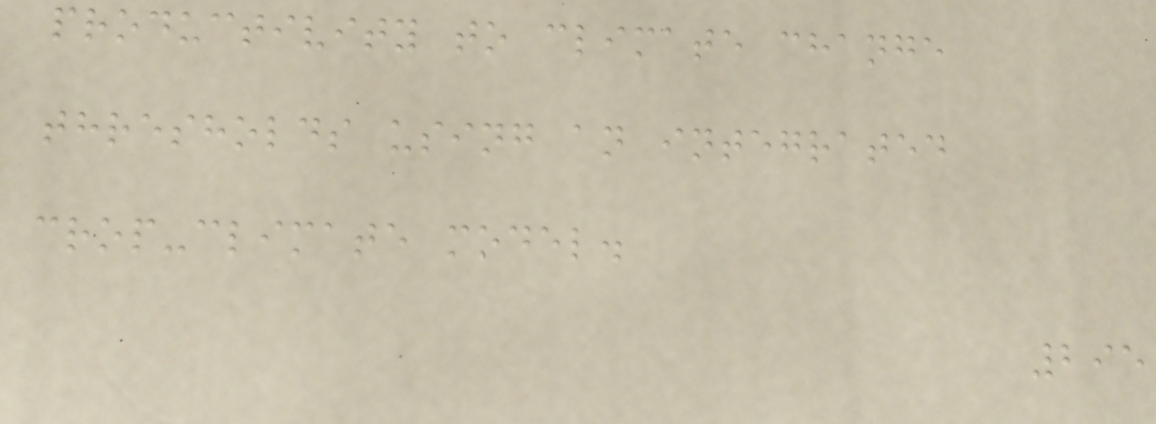productivity to climate change
thresholds using an integrated
crop-climate model.
295
